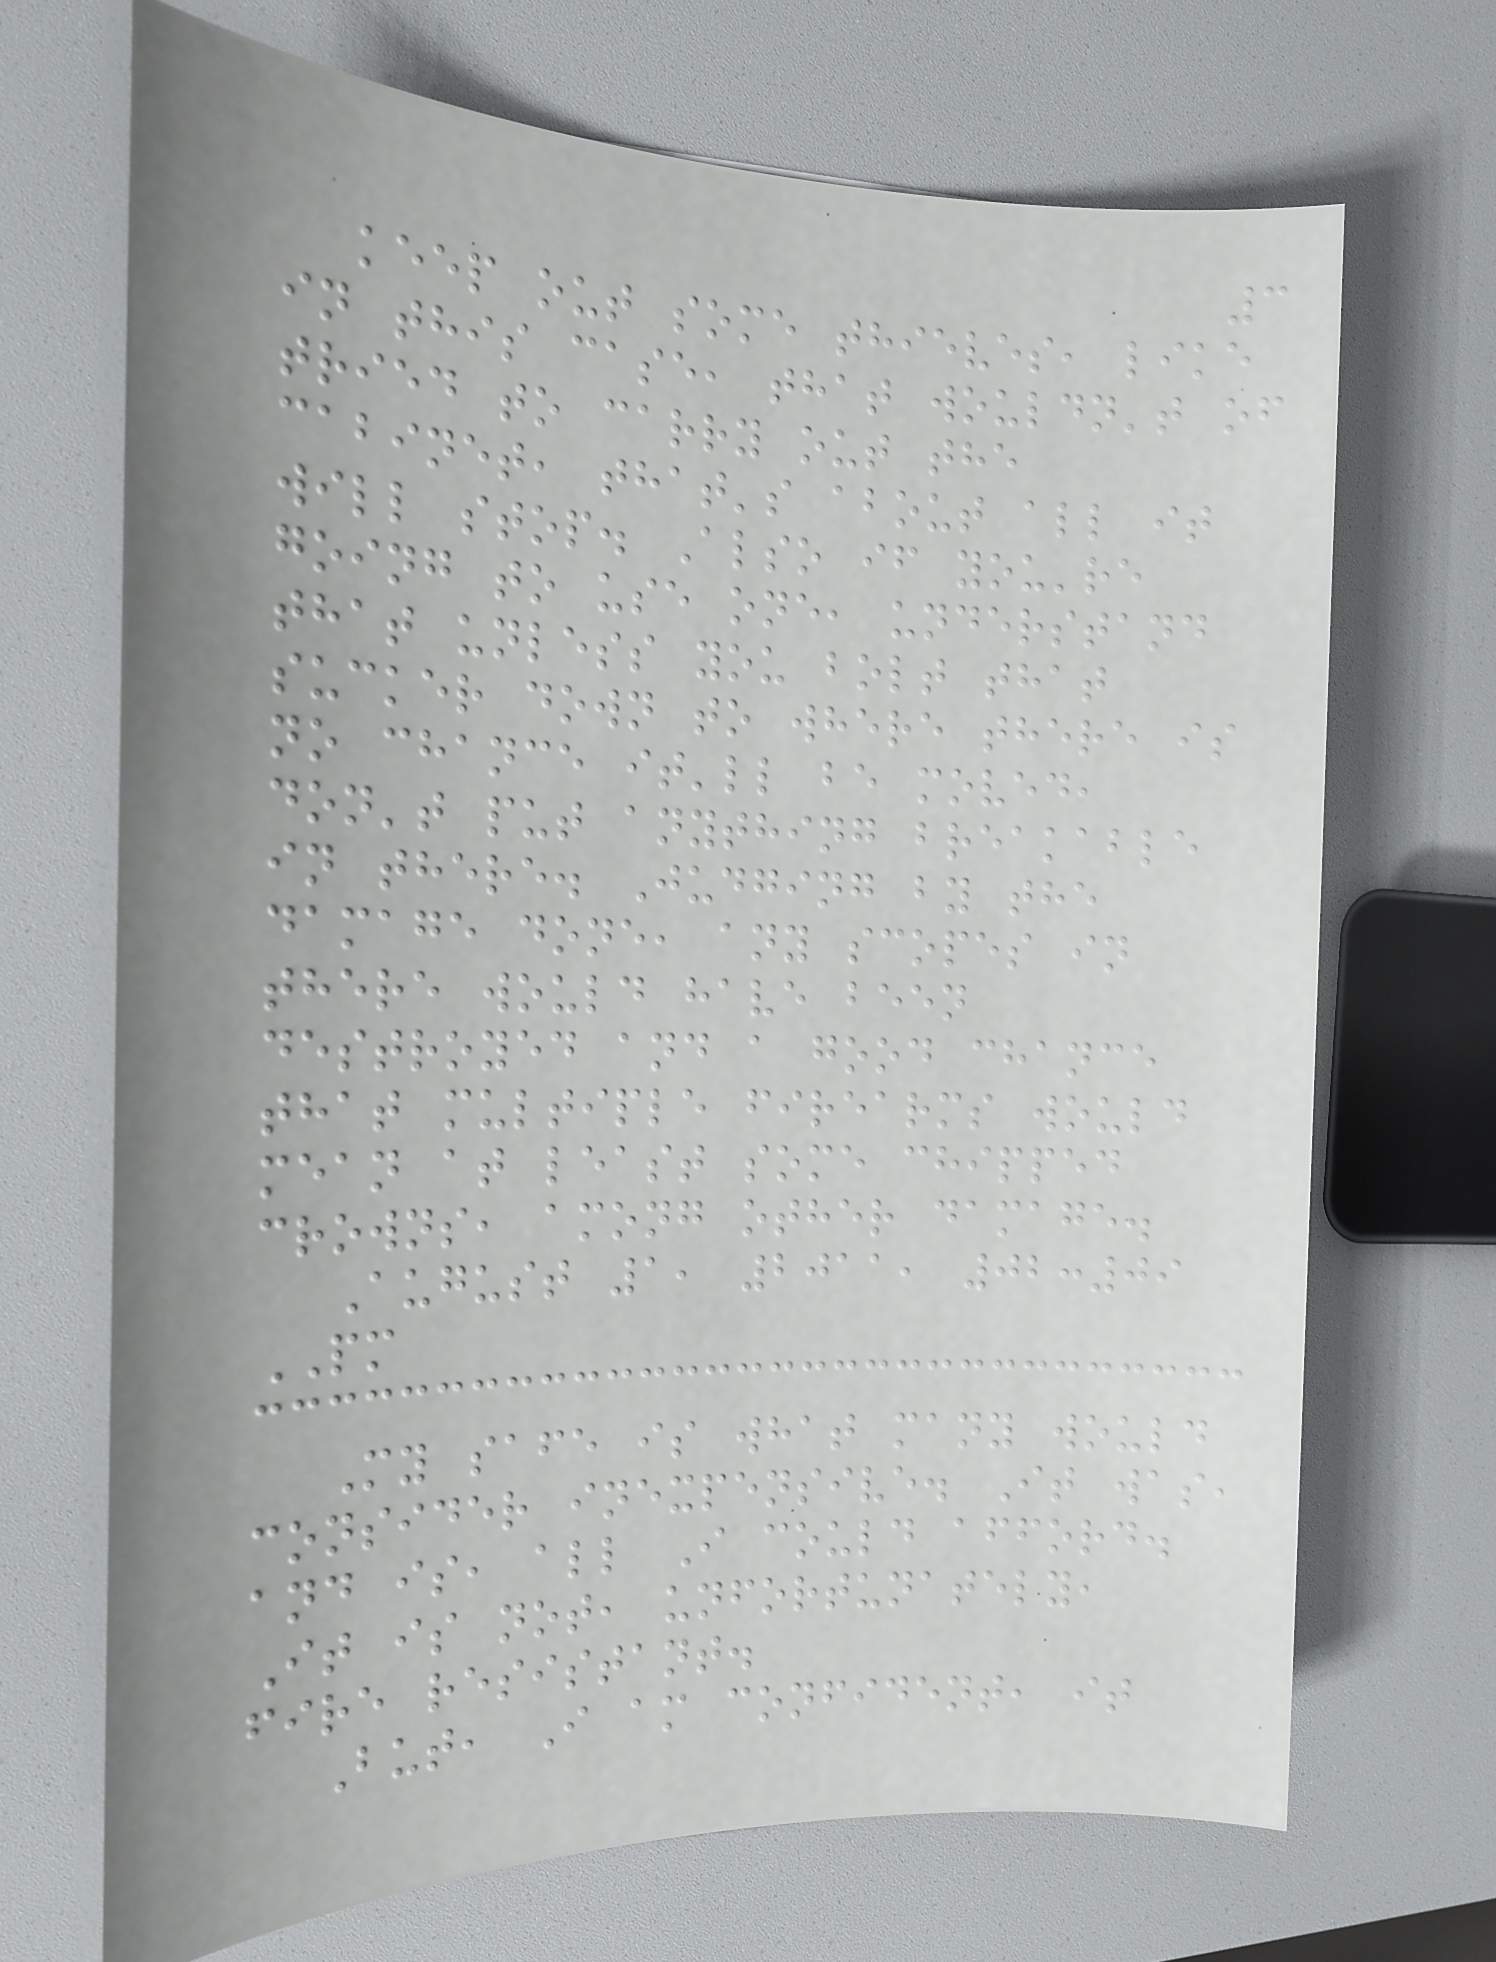3
keep out some thieves, like
in this case, that wouldn't of
tried to carry out the
cabinet, that's about all it
will stop. Also if you're
going to use one, understand
that unless you bolt that
sucker down to where there is
no chance it'll be moved,
don't put anything breakable
in there. Judging by the
damage done, any scopes in
there would have been
destroyed and a good chance
that multiple firearms would
mean at least some chipped
crowns, among other damage.
August 1, 2011, 02:09
PM
My safe is what many would
consider inexpensive. It was,
and is, all I could afford.
It is not, unfortunately,
fire resistant.
But, I am confident, it
